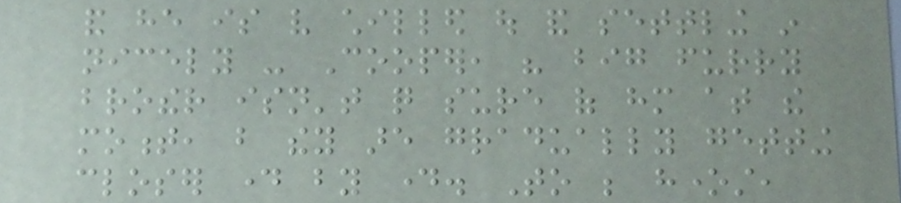and he is very chilled out and settling in
nicely - Cooper, his big furry
brother isn't quite sure of him at the
moment, but they are gradually getting
closer day by day. To be honest,
